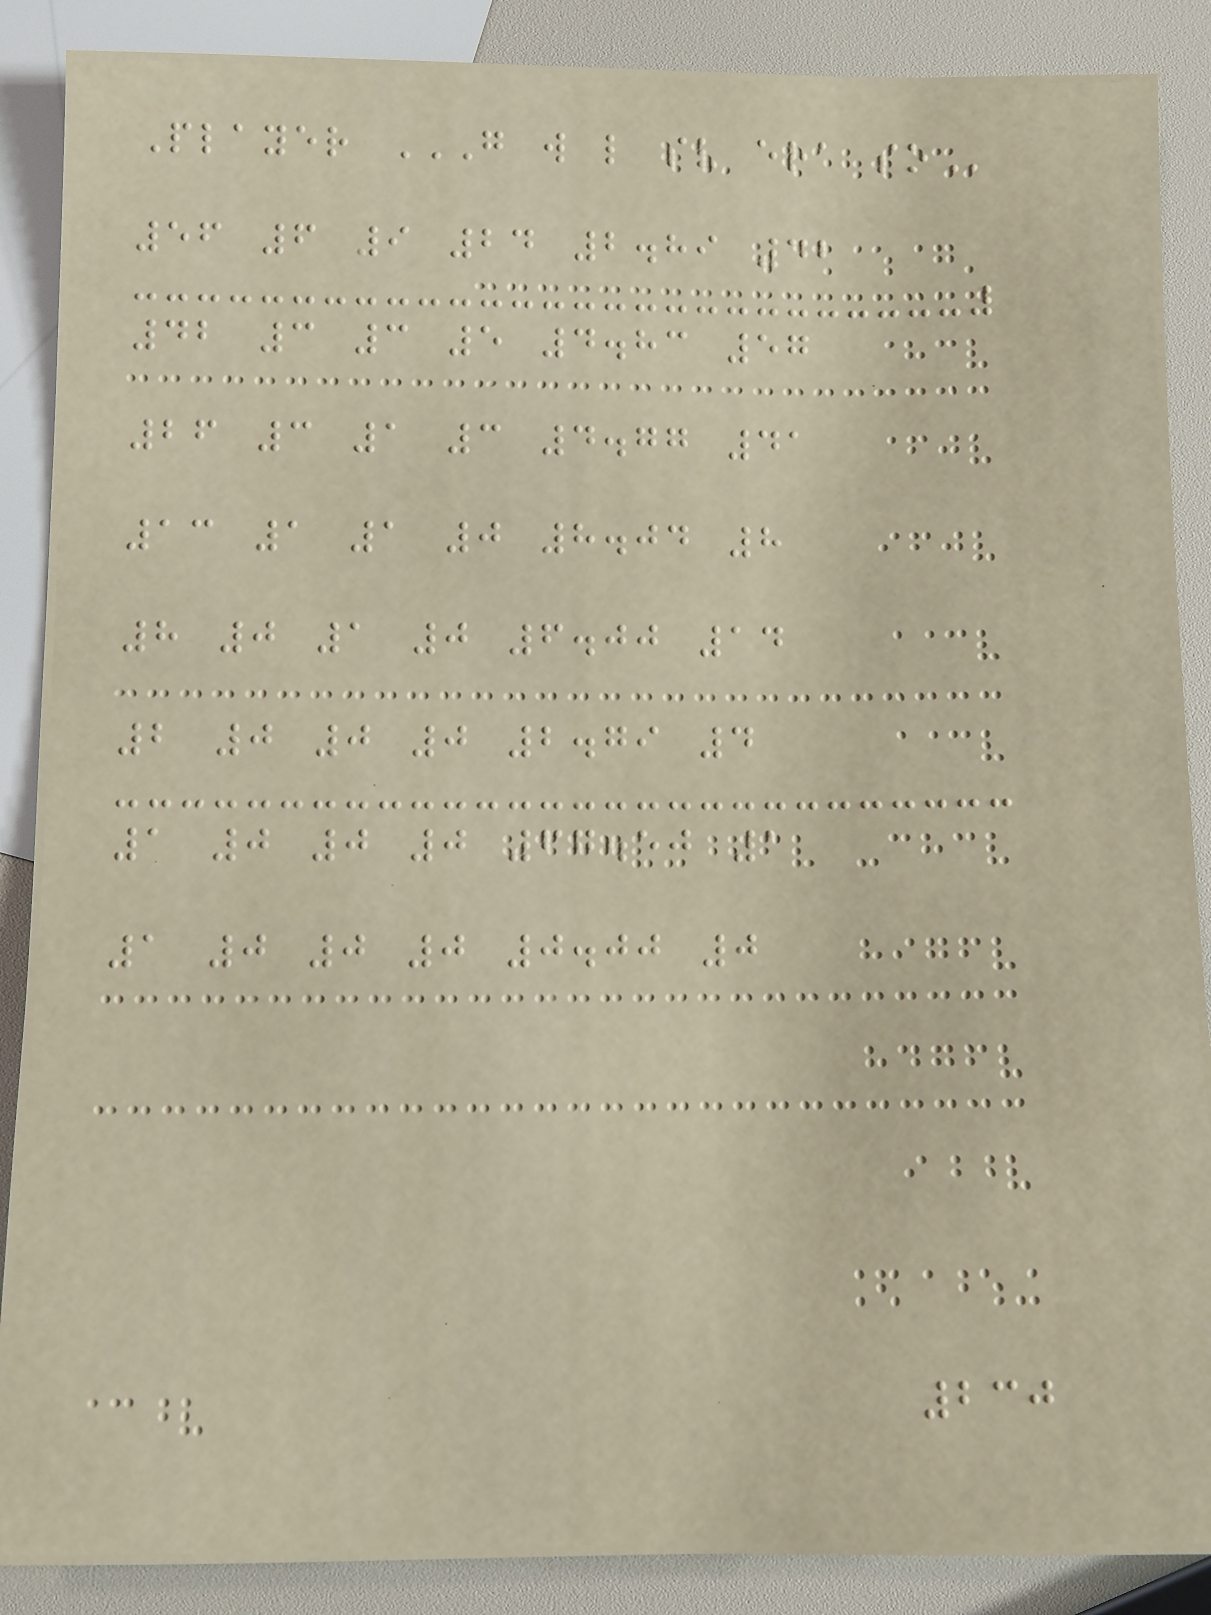Player G W L SV ERA SO
56 6 9 24 2.89 42
42 3 3 5 4.83 57
26 3 1 3 4.77 41
13 1 1 0 8.04 8
8 0 1 0 6.00 14
2 0 0 0 2.79 4
1 0 0 0 67.50 1
1 0 0 0 0.00 0
230
